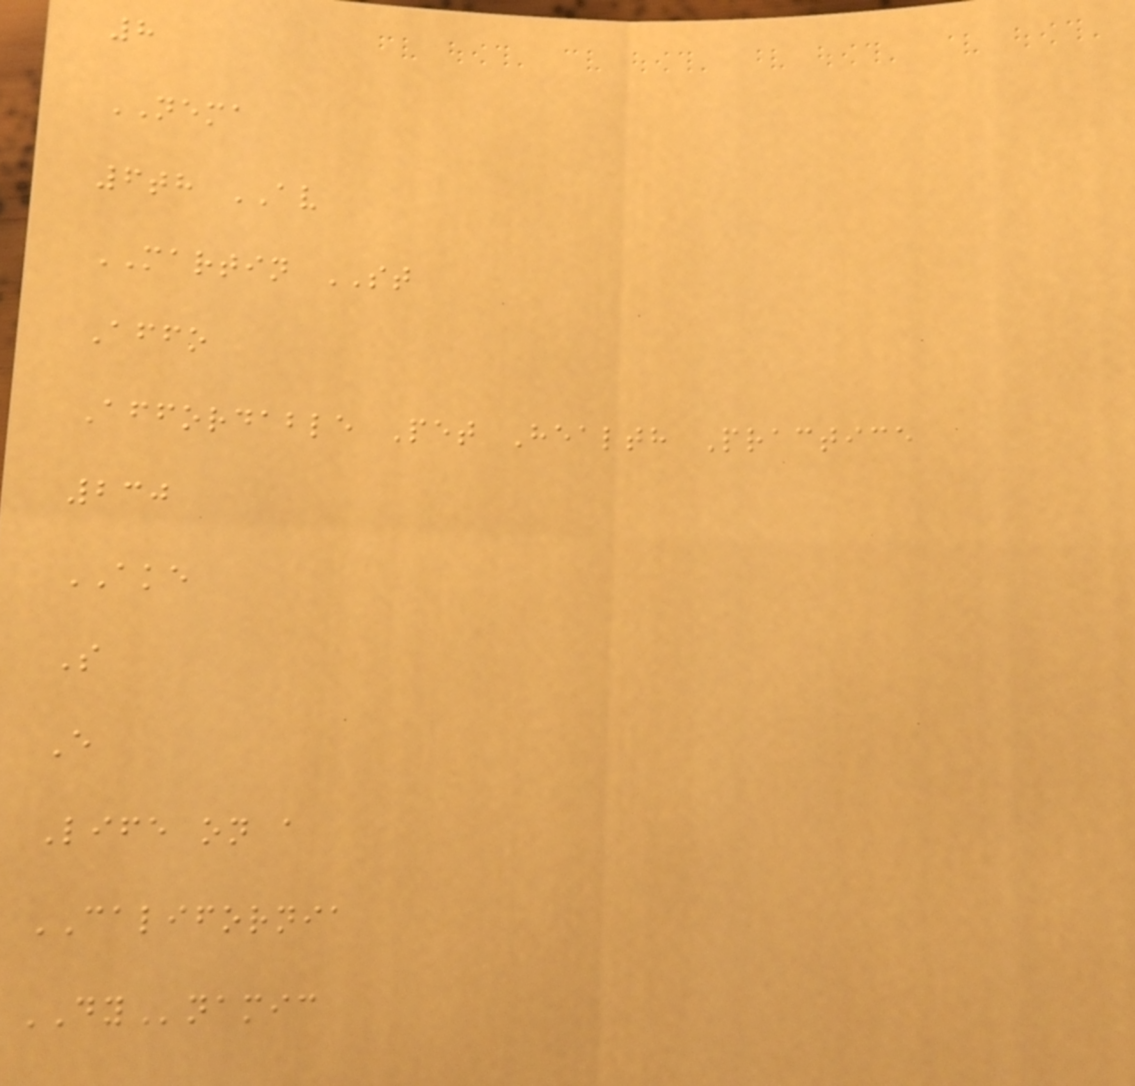8
NEMA
6th AV
MARTIN ST
Affo
Affordable Pet Health Practice
230
AKE
S
E
Life on a
CALIFORNIA
DYnamic
